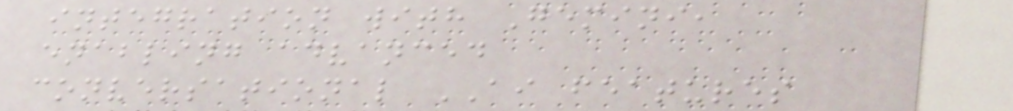integration with Gemini,
enabling advanced
conversational AI features
